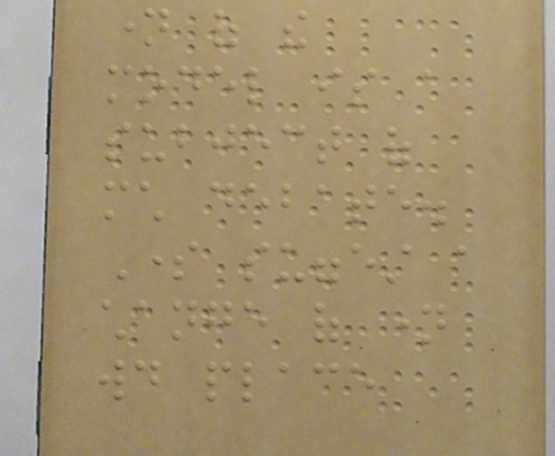name of the
model is a
subject of
much debate.
Some suggest a
change of name
would place
